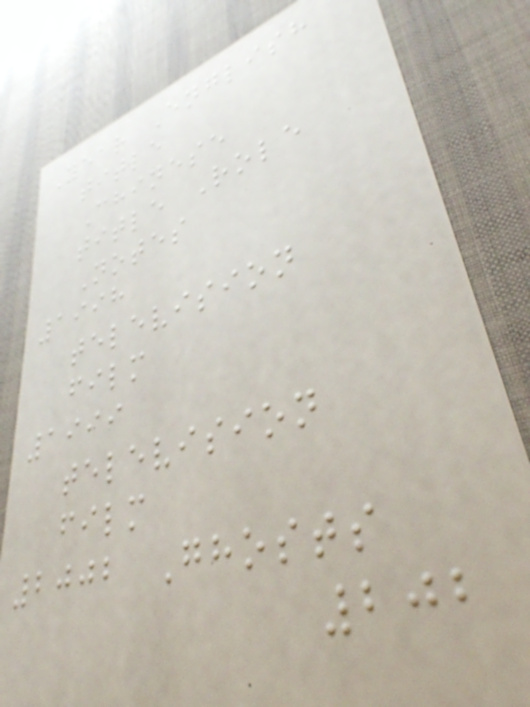Year English
title
Chinese
title Role
Notes
1998
television
film
1999
television
film
2002 Ghosts
202
